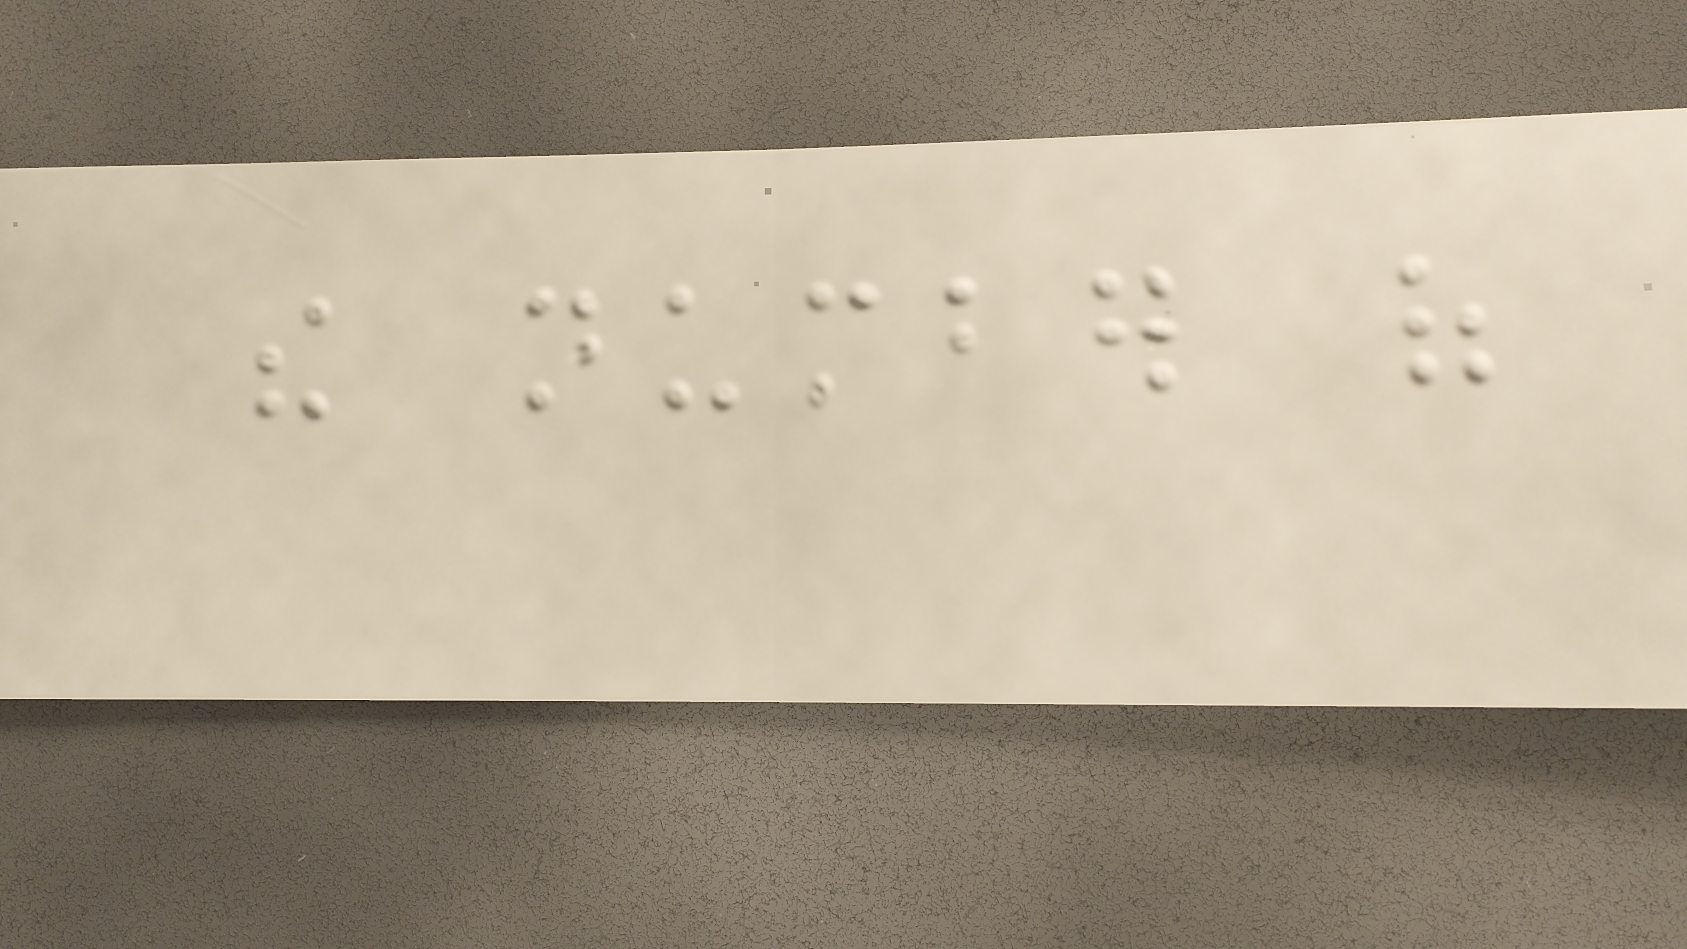the number of
